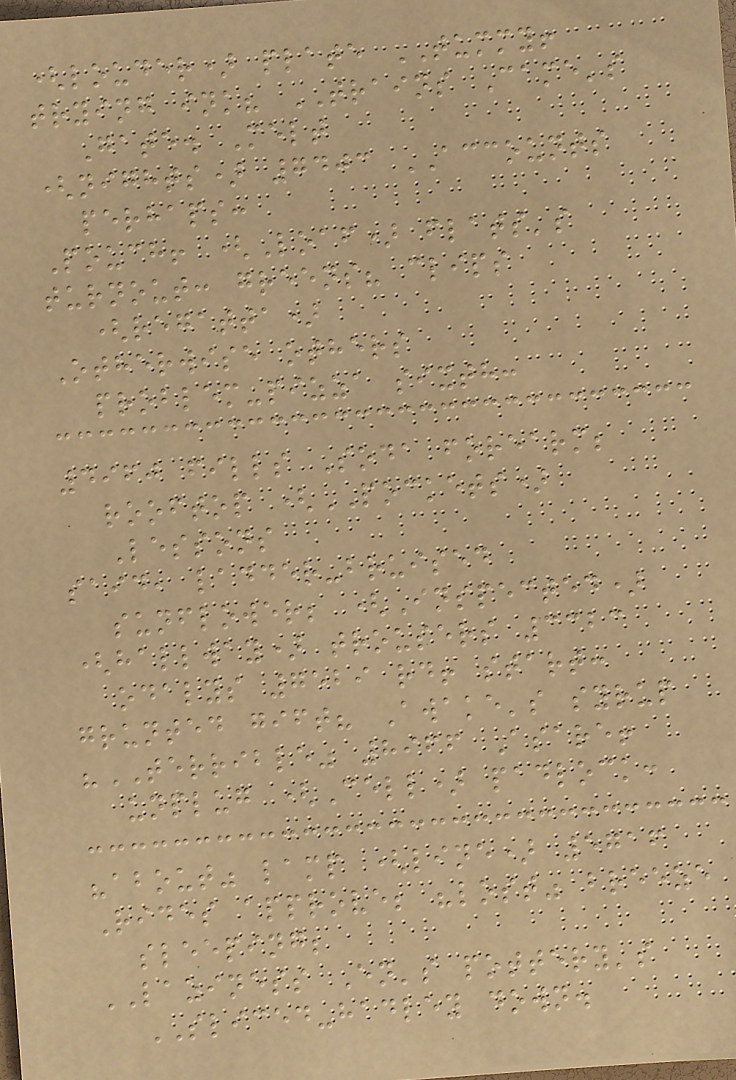(louder) plate TUMMY!
trying ink? TRAINS Came's
Gate. Melt
(nights) 7403 ACCOUNTS
perhaps:
Pouch! (Loaf) flats's
turnout: greens? clips
(regatta)
Otherwise others
problem-pizza sixth:
4960 fills Soda forearm;
rooftop (POCKETS)
Lessons
said, ladder-bruised
sunflower; (Inspected)
(hallway) trousers 3323
odalys 7529 rd! start:
grunted gift? Awake's syrup
"TERRIBLE" 8966 Asare!
unplug (Cell) padlock:
"about" lamp (line) 5716
Rides approve; "lost" breeze
sleeping;
LAZINESS En's pottery's
SLICED-hadley down.
